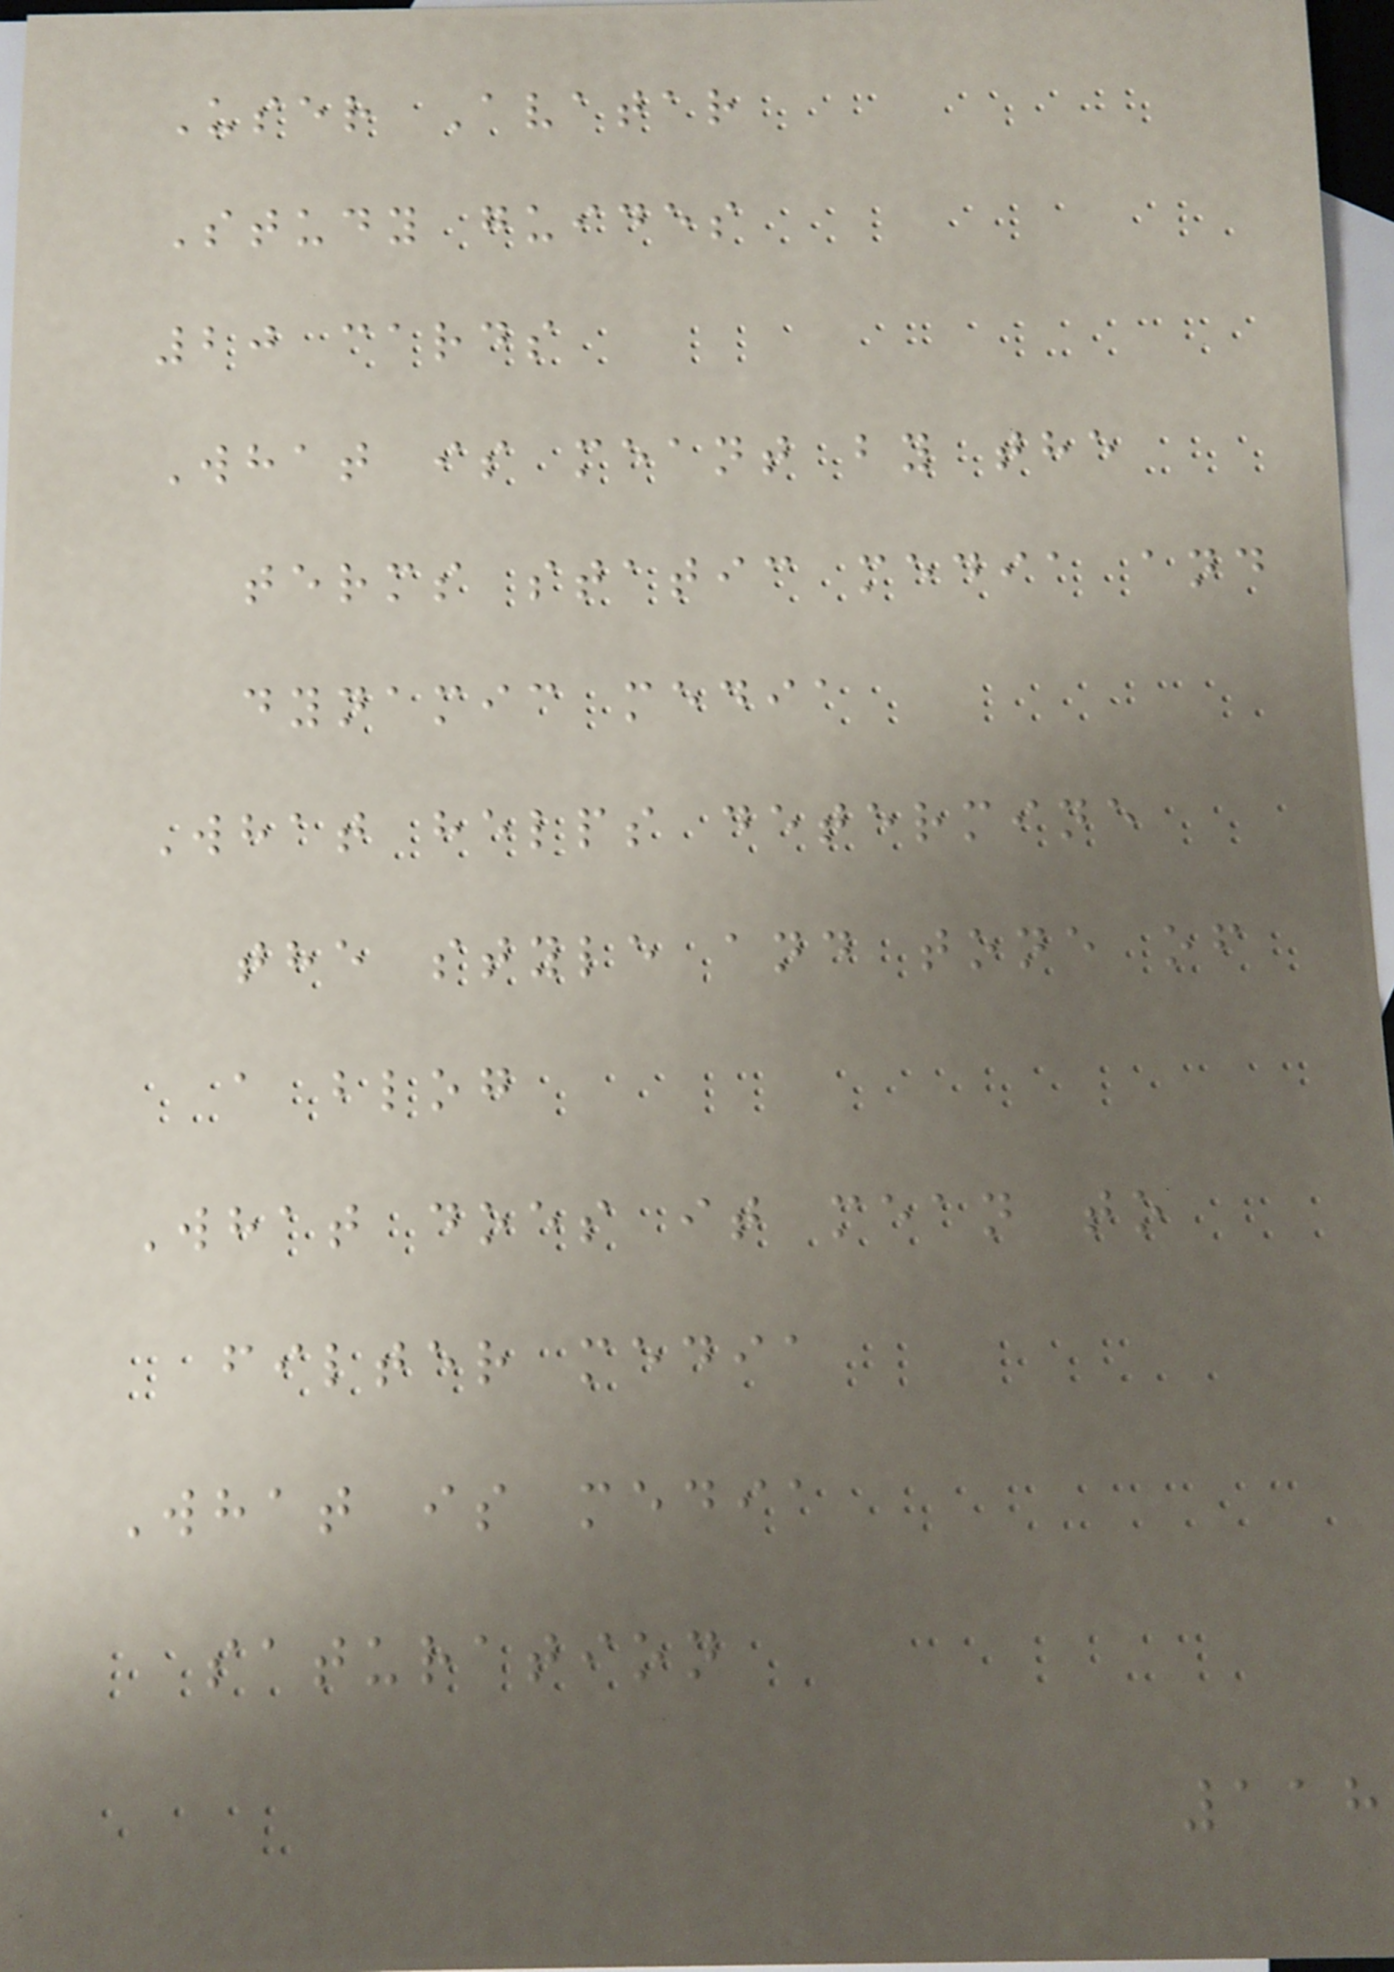User Avatar
Study guides
20 cards
What is meant by the
terms static media and
dynamic media
What helps determine
the style and tone of
a blog
What does it mean to
filter media
What is media
saturation
118
